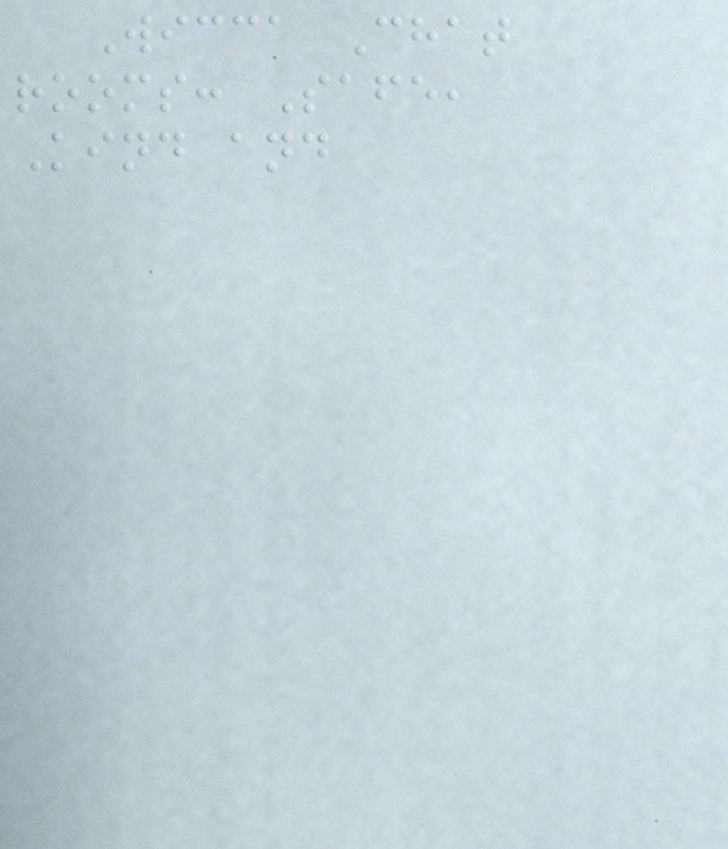Wicca Chat
rooms: Safe,
Kind and
